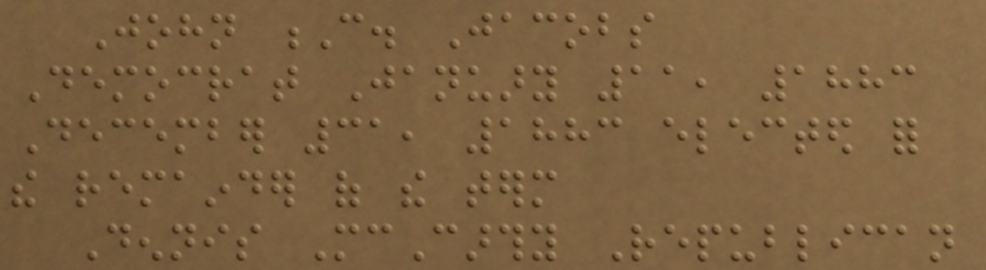John C. Jacobs
Democrat January 11, 1883
December 31, 1883 elected for
the remainder of the term
Dennis McCarthy Republican
